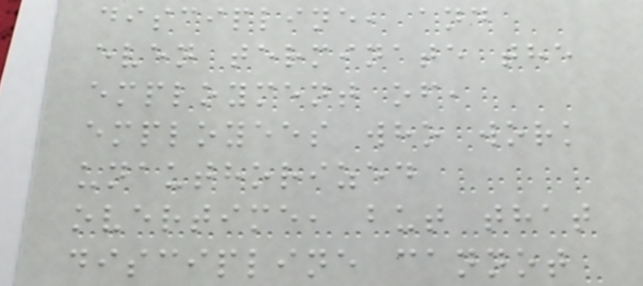discipline, and
even terminate the
employment of,
employees who work
unauthorized
overtime, but that
discipline cannot
